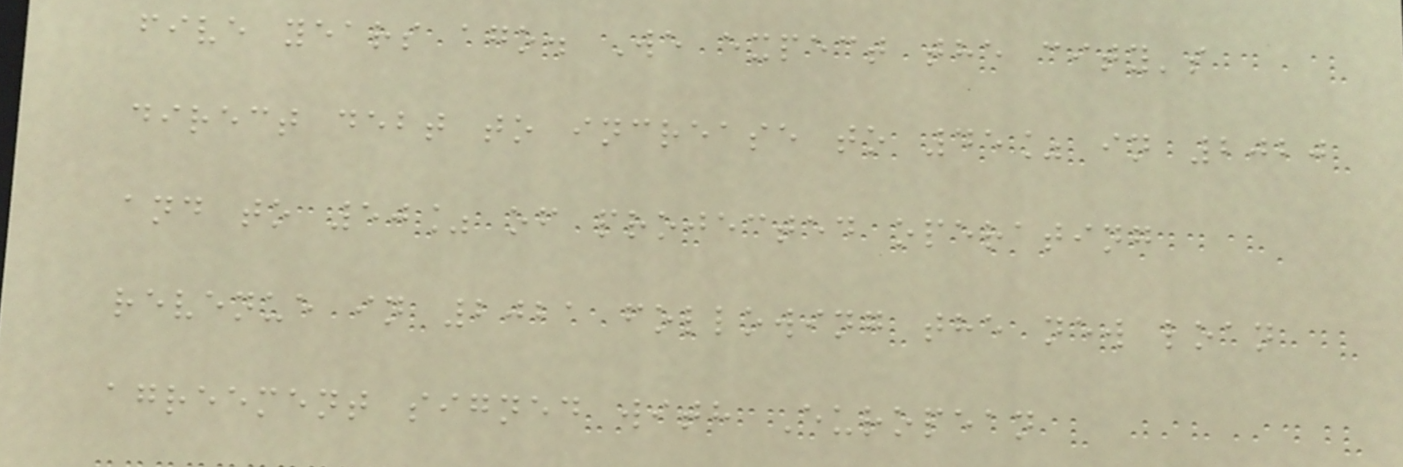five years ago. We expect the city's
direct debt to increase to 45% in 2020
and to 50% of projected operating
revenue in 2021 following the new loan
agreement signed with European
